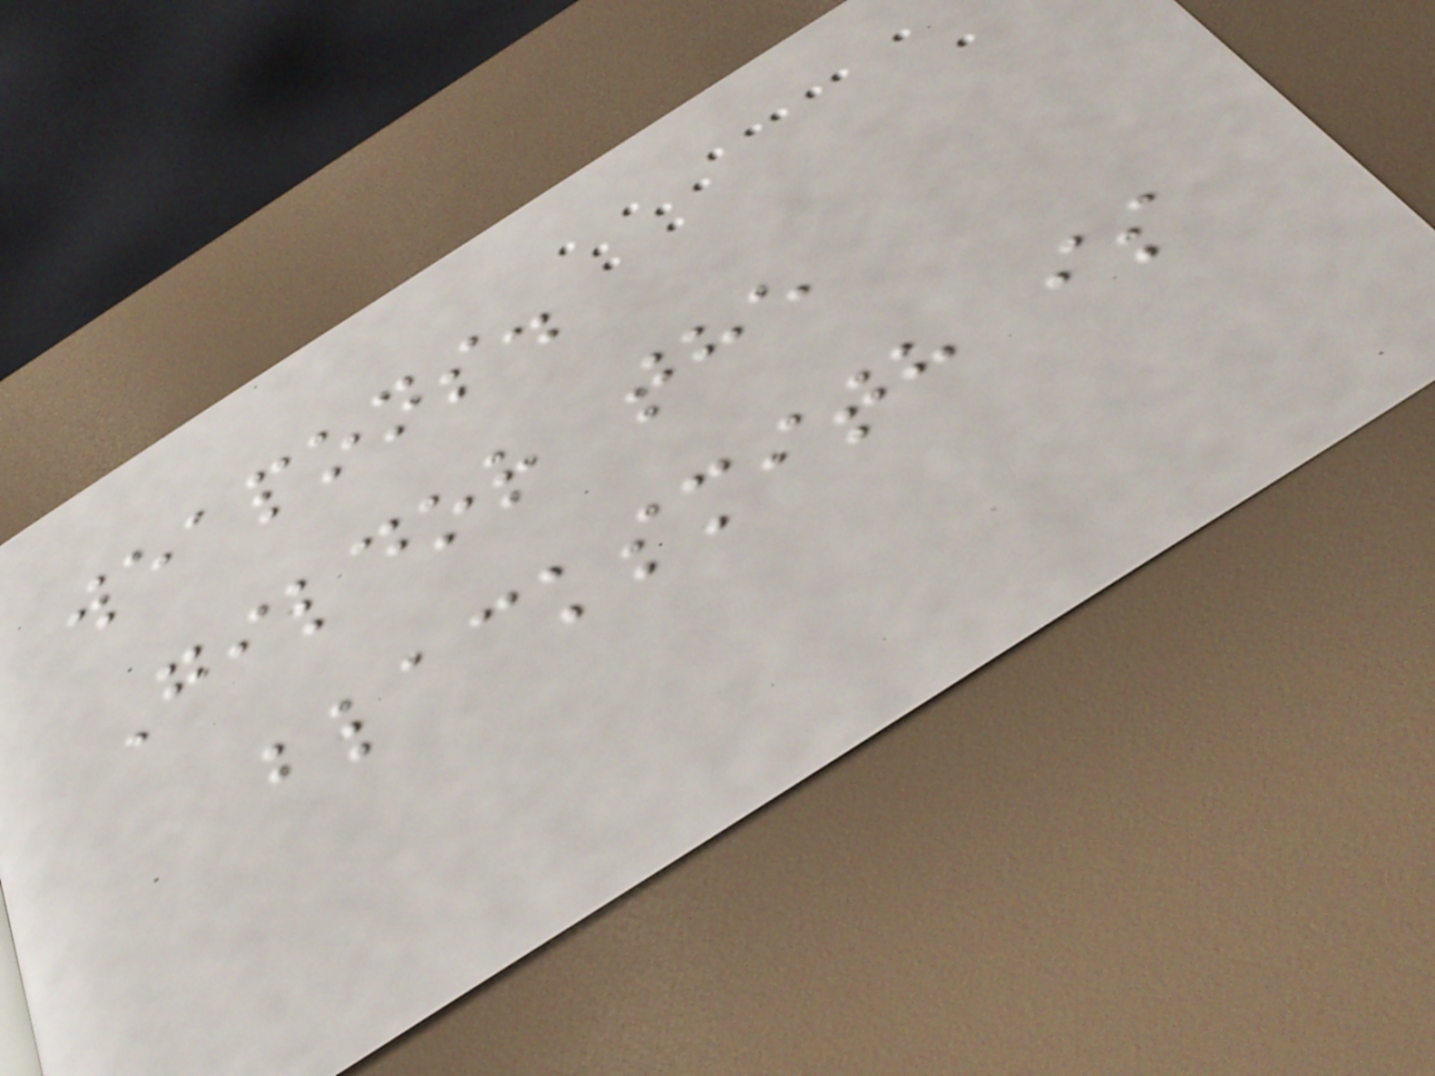weapons.
Gildor the
blacksmith is
